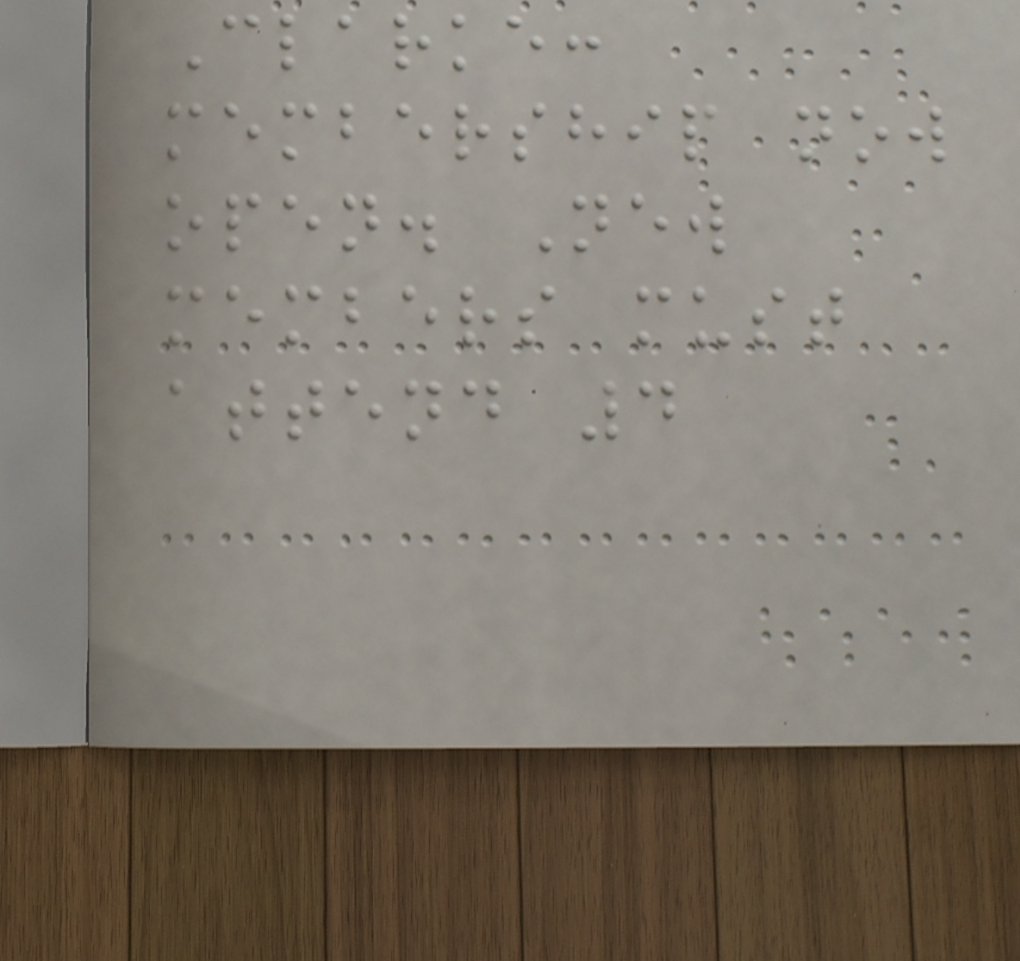Clarke:
membership now
open. New
members must
attend 4
